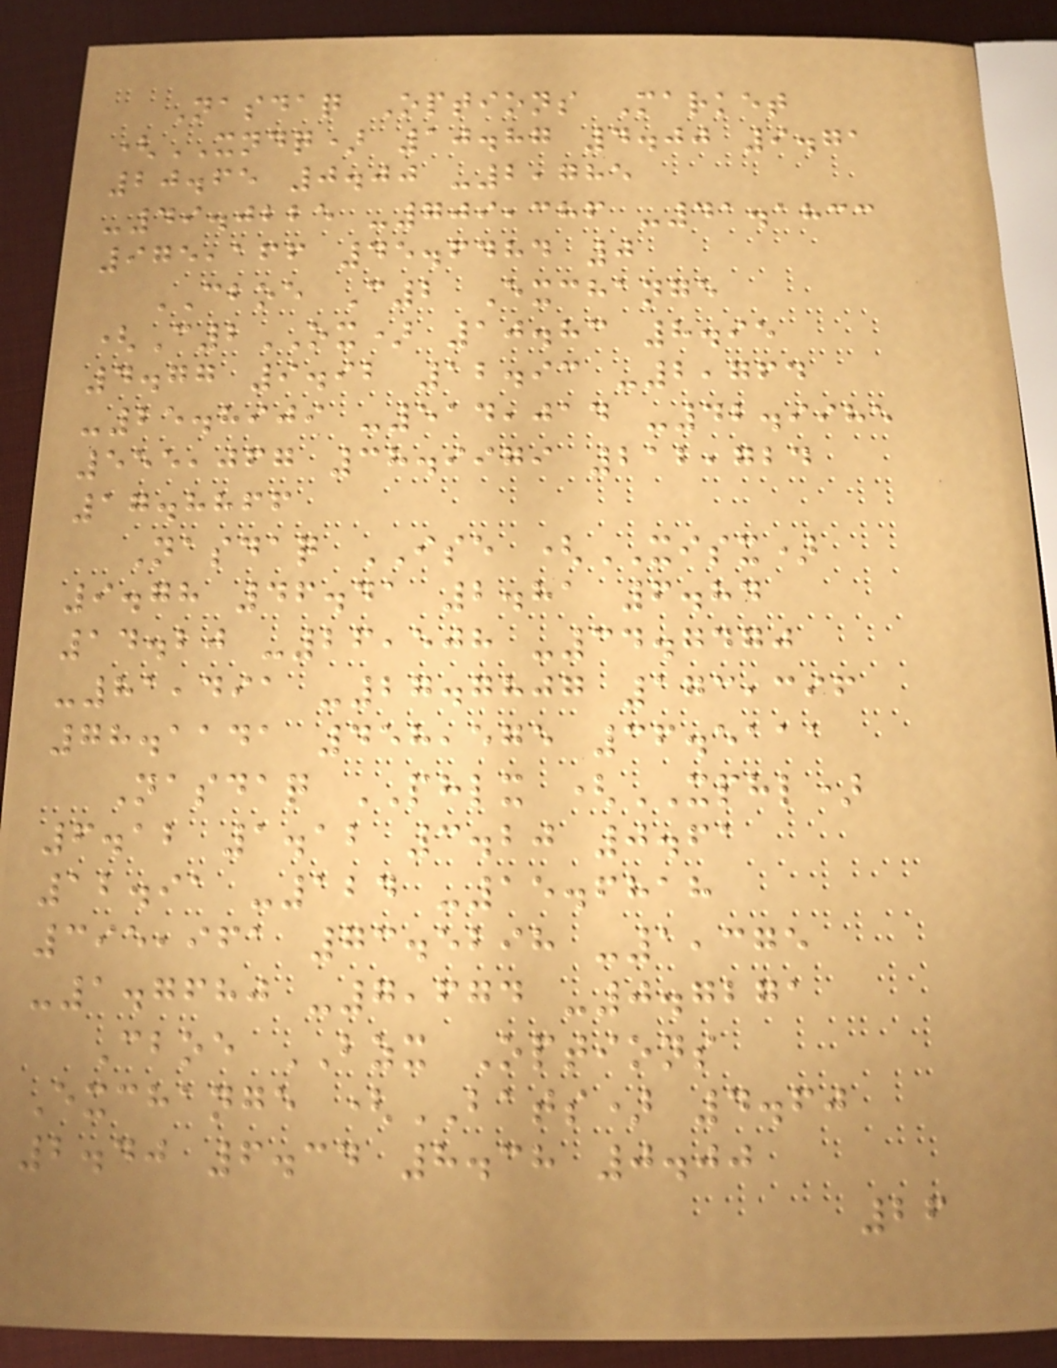Nasdaq Options Market
(XNDQ) 10.87 4.00 9.71
20.65 0.00 -2,785
-49.0225 -709,386 -41.1833
975,166 45.6484 0
CBOE C2 Exchange
(C2OX) 10.83 8.95
4.77 9.92 12.93 -2,764
-25.8909 -514,014 -42.9985
555,067 38.9979 212,724
17.8866
Nasdaq ISE (XISX)
9.78 46.41 2.81 6.84
14.20 -26,508 -34.7470
-81,491 -27.7807 173,396
78.1141 458,575 36.5111
Nasdaq PHLX (XPHL)
6.12 1.12 3.20 0.61
12.91 -124 -15.6818
395,961 73.5298 -1,375
-1.7680 -7,674 -0.7271
Cboe BZX Options
Exchange (BATS) 4.60
2.40 6.34 8.38 0.00
26
